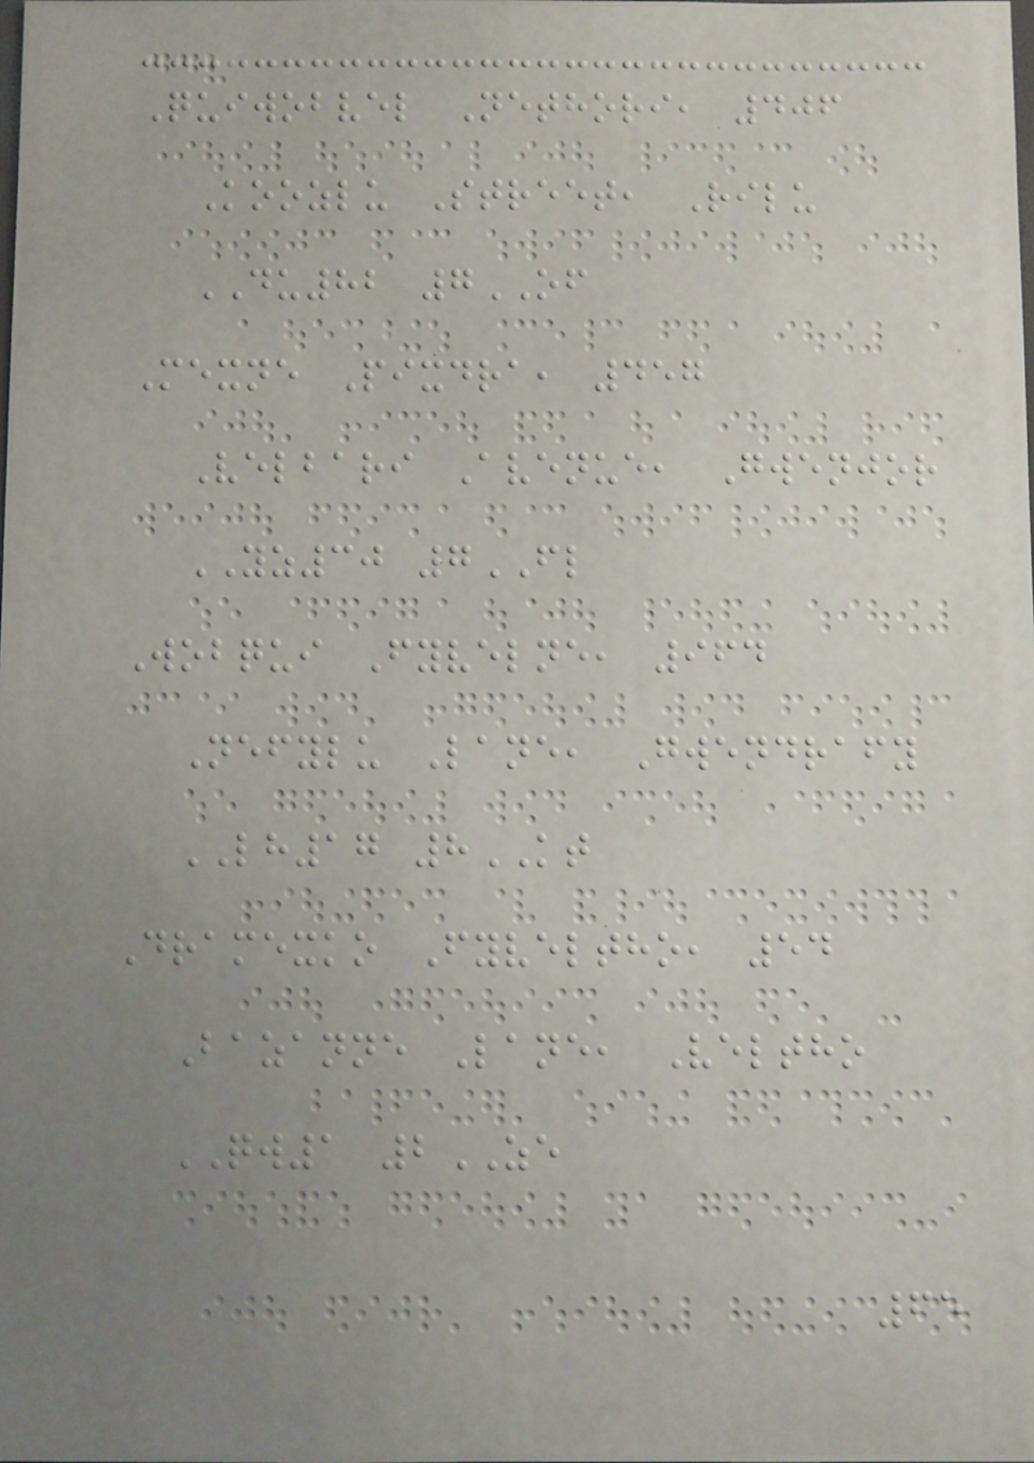Quiwobvel Nethori, 406
Koozlu Street, Rilu
DU82 7OF
Mexne Pixdra, 457
Velbari Avenue, Gwenjor
YZ30 7FL
Wobqui Fyvelne, 964
Nefylu Lane, Gwendrafy
LH17 8KT
Dramexko Fyveltho, 54
Bazanne Lane, Veltho
QW1 2ZE
65
